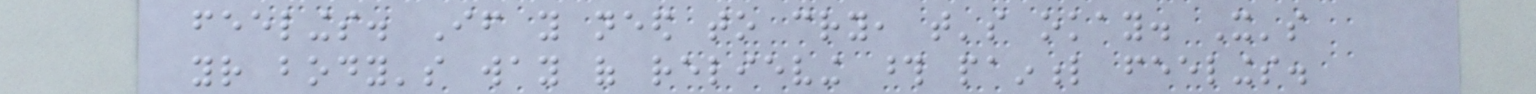feelings. If you need to cry, that's okay. It's
your body's way of relieving those painful feelings.
